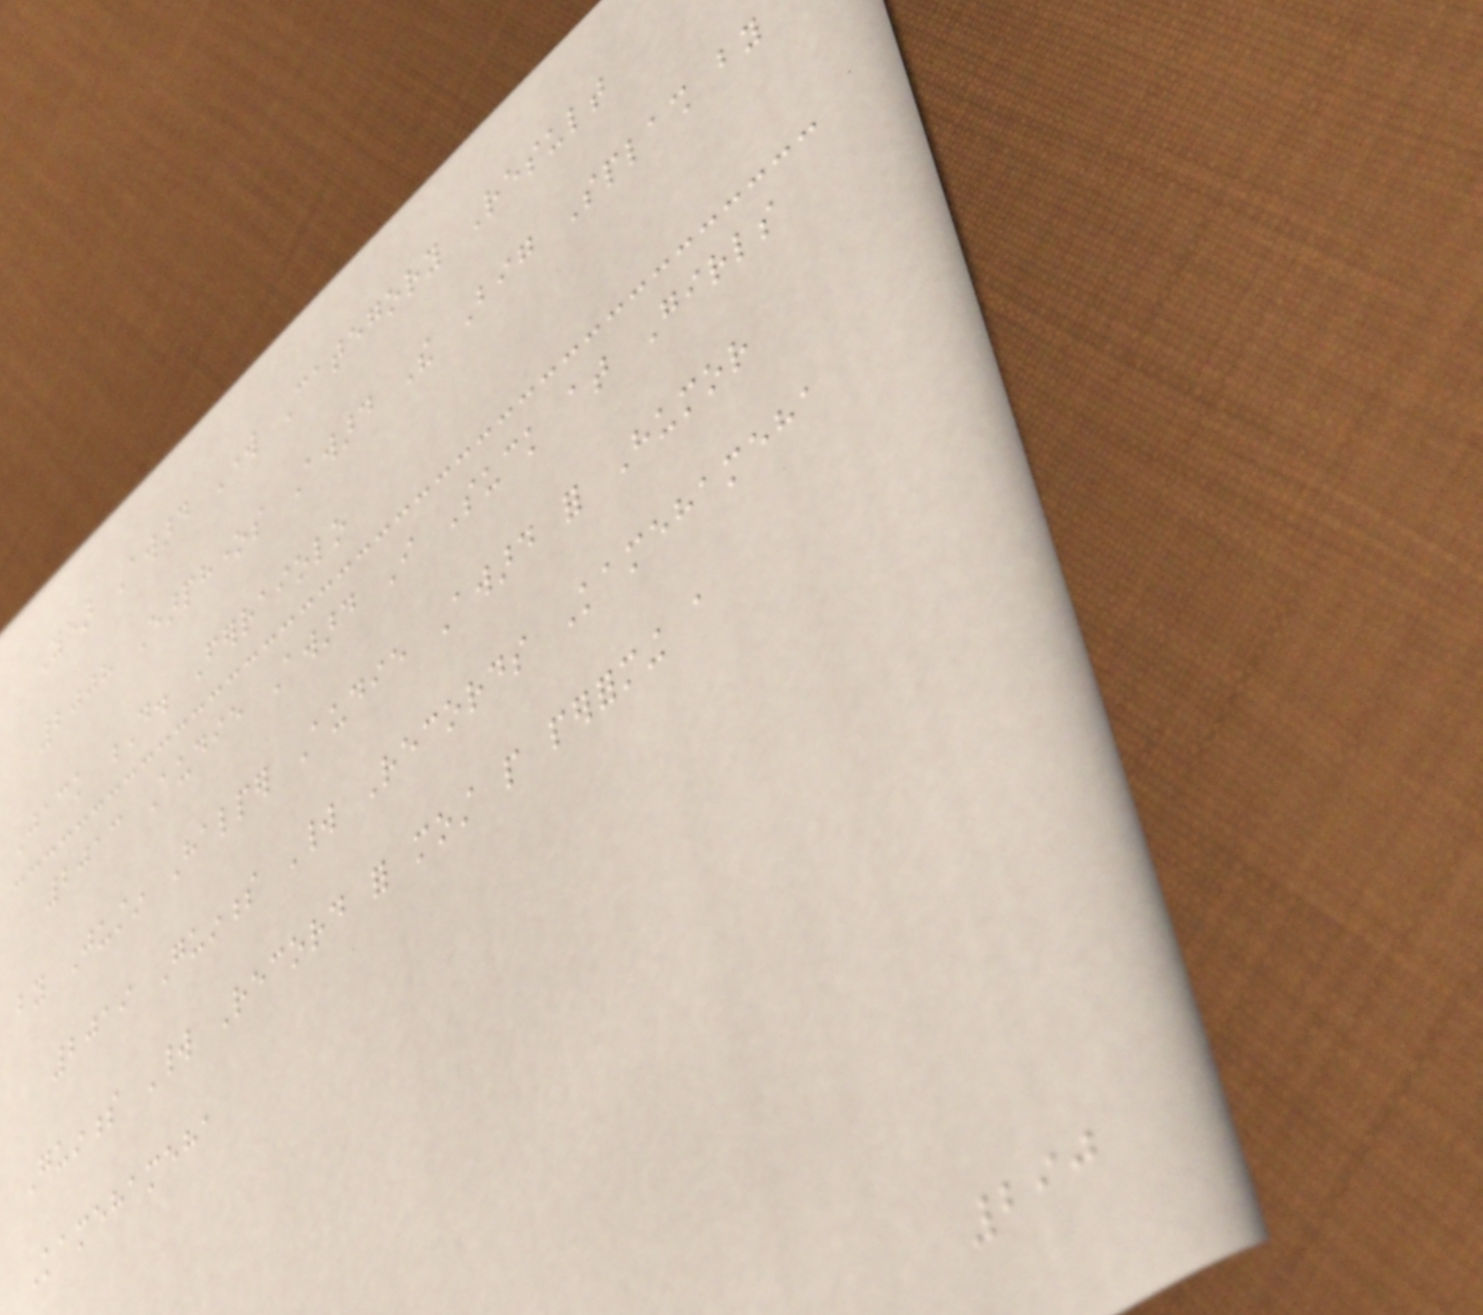Year Award Work Category Result
2008 Earphones Award The Big Splash by
Jack D. Ferraiolo
2013 Audie Award I Suck at Girls
by Justin Halper Audie Award for Humor
2019 Guinness World Records Kamehameha
Guinness World Record for most people performing a
Kamehameha
290
